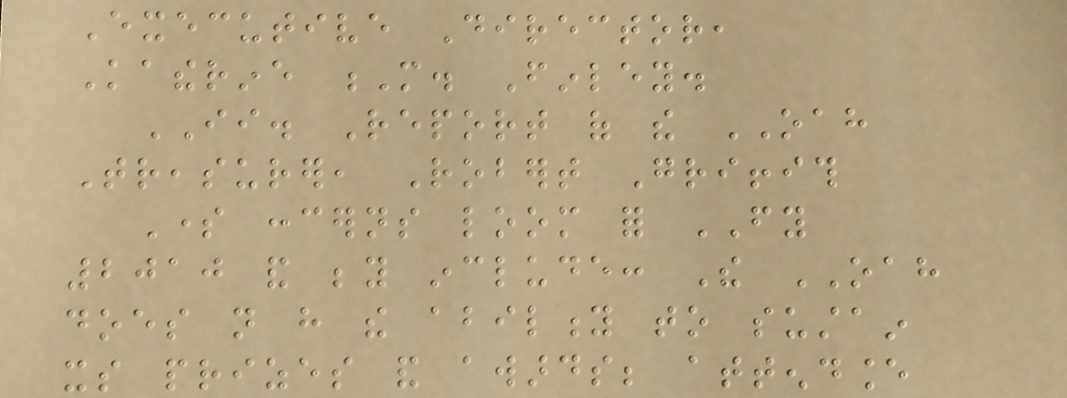Executive Director,
Katherine M. Finley.
II. Report of the OAH
Treasurer, Robert Griffith
Some concerns loom for FY
2010 and beyond include: The OAH
does not have the ability to sustain
its prizes and awards; attendance
